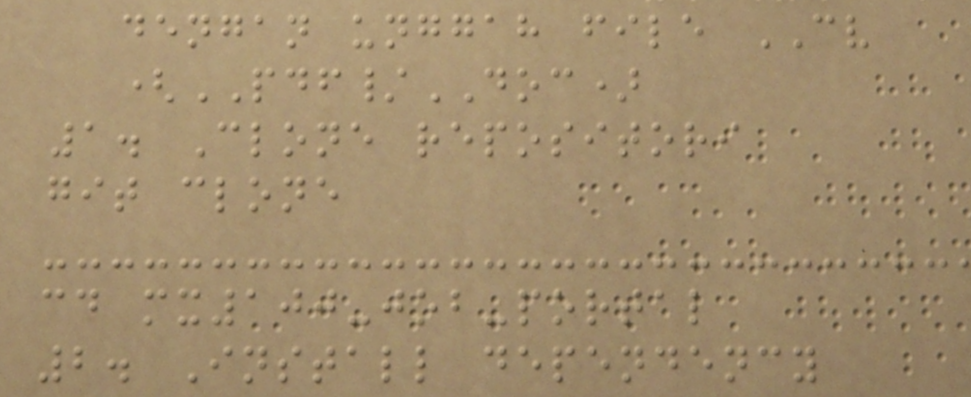dengan unggah file CV
(PDF/DOC)
1. Clone repositori
git clone
cd mx100-job-portal
2. Install dependency
